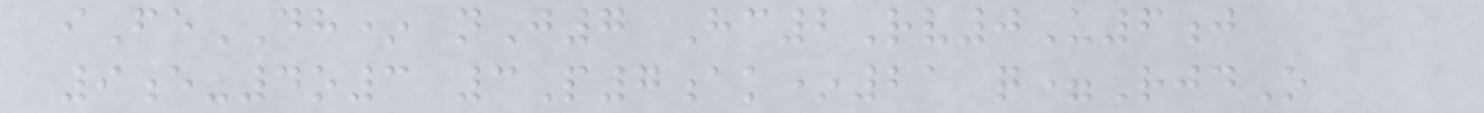iFeDH* nJ7 Hc2Rv0U6j
9e-4o3 3P7ak*21 q=RjdO
